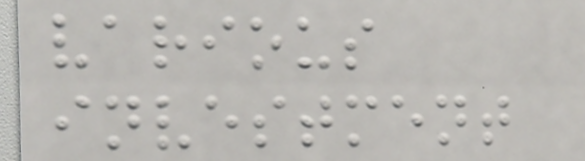various
investment
